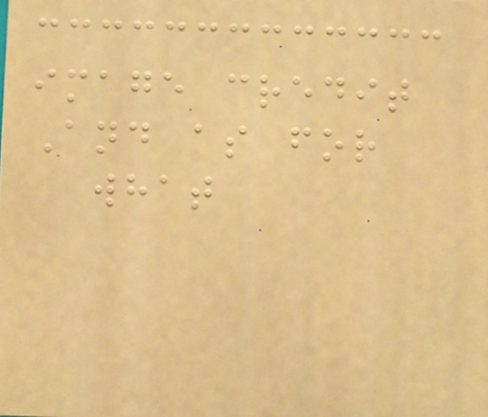image credit
And as for
what
